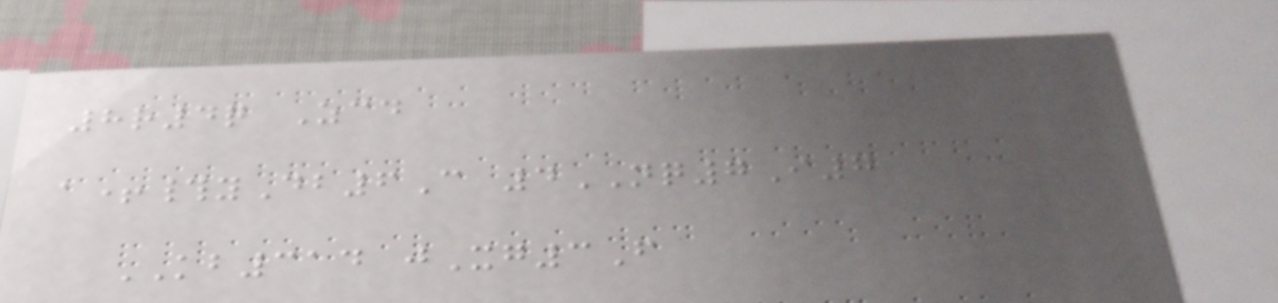8r4q Zcd
a+#yDb6C 4NQ7I7
KB314 jXg3F
